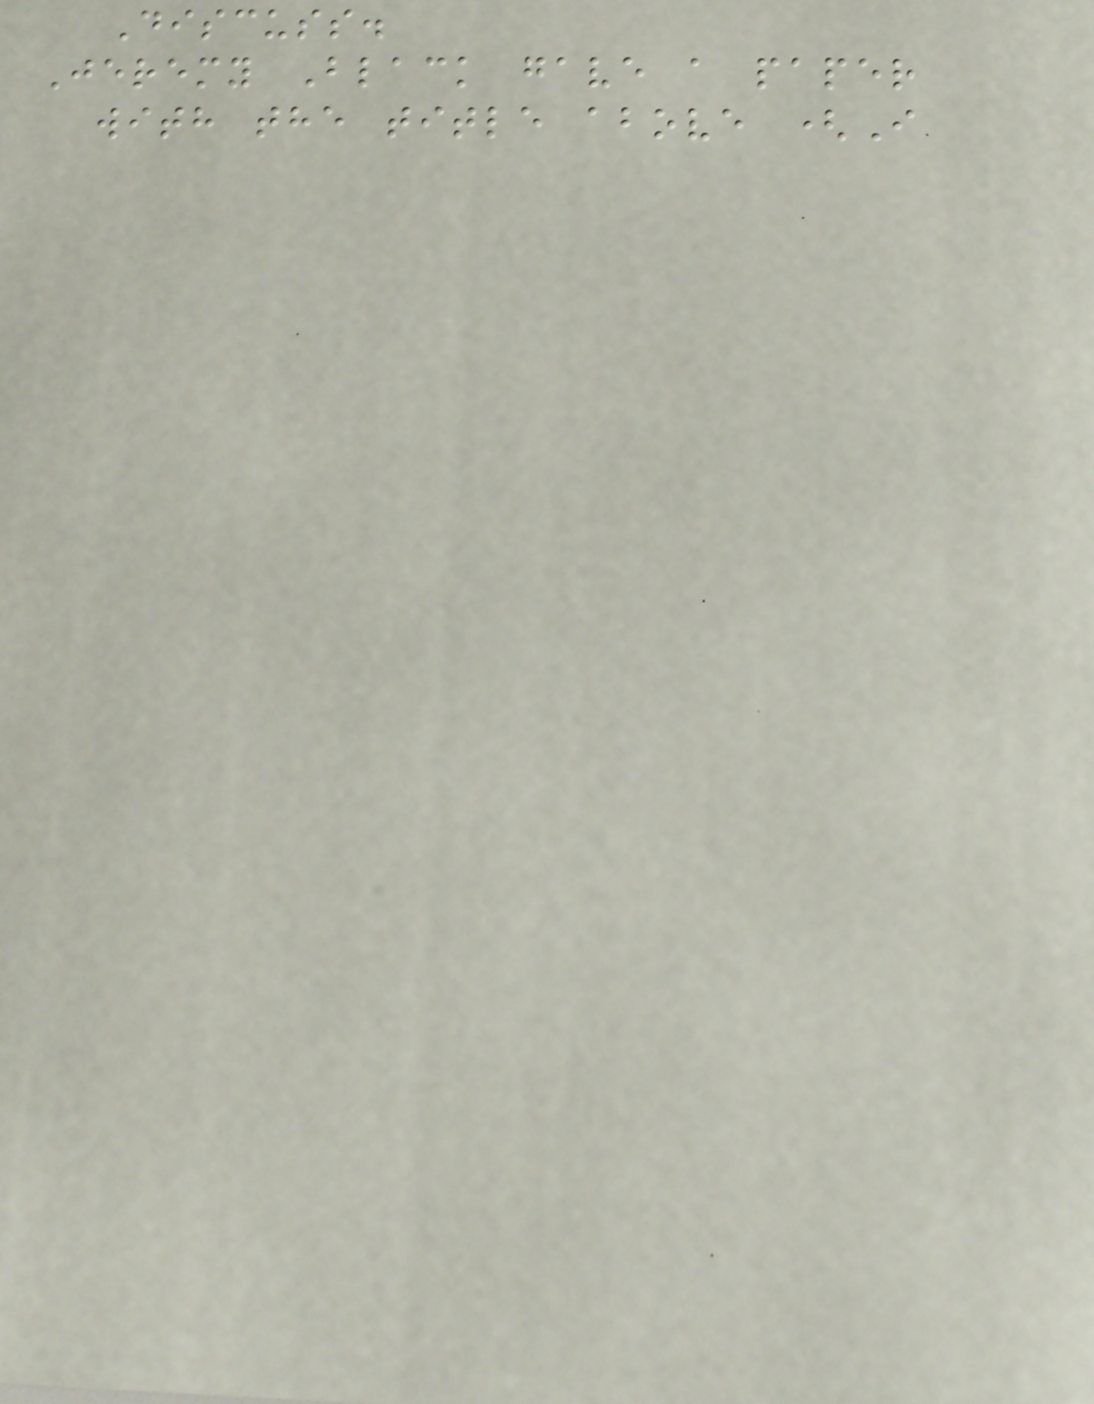Discuss.
Jeremy Black gave a paper
with the title above (I
